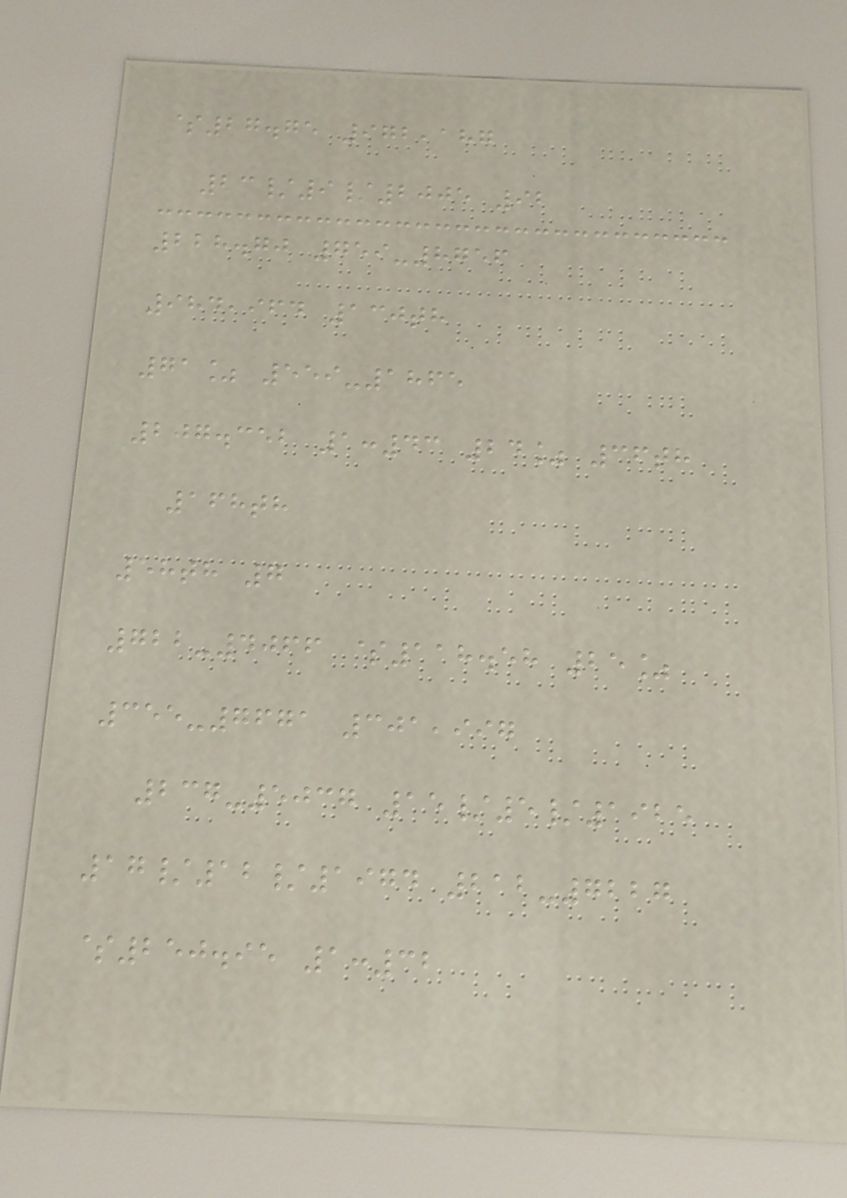$27.75 972,187
23/9/2005 92
228.70 759-8756
984,964 130th
71% 559-1865
207.352 1:43 24% 36th
168th
58th 7
722-4066 $118.58 25%
355-7671 301,997
237-5037 15/5/1925
17/12/1974 212-7227
$250.95 1:32
